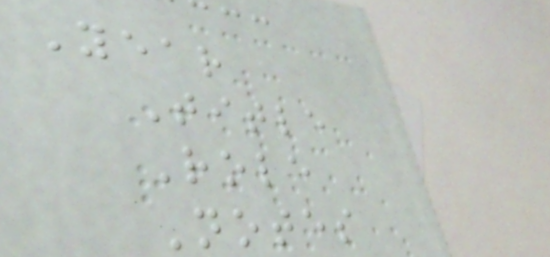Year
Title
Role
Notes
